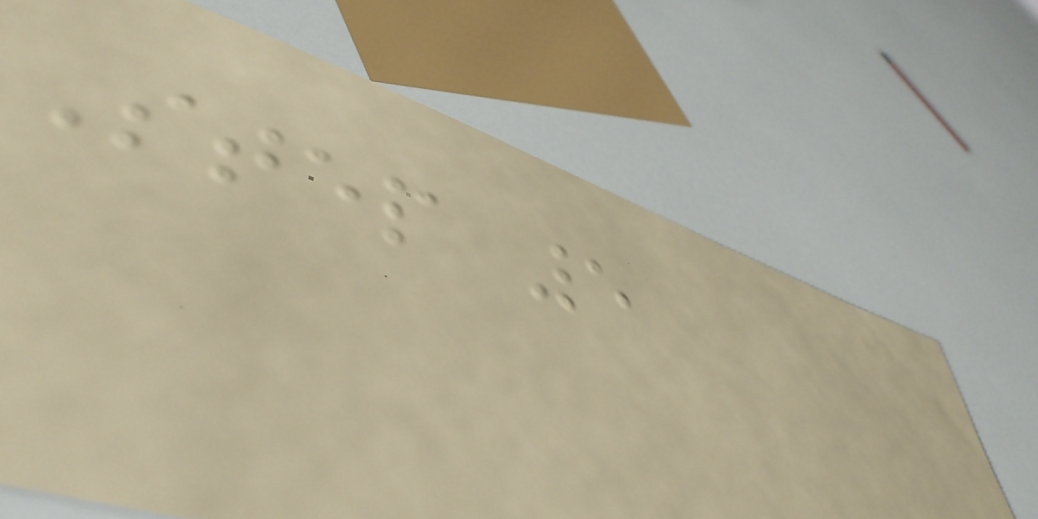Step 5
